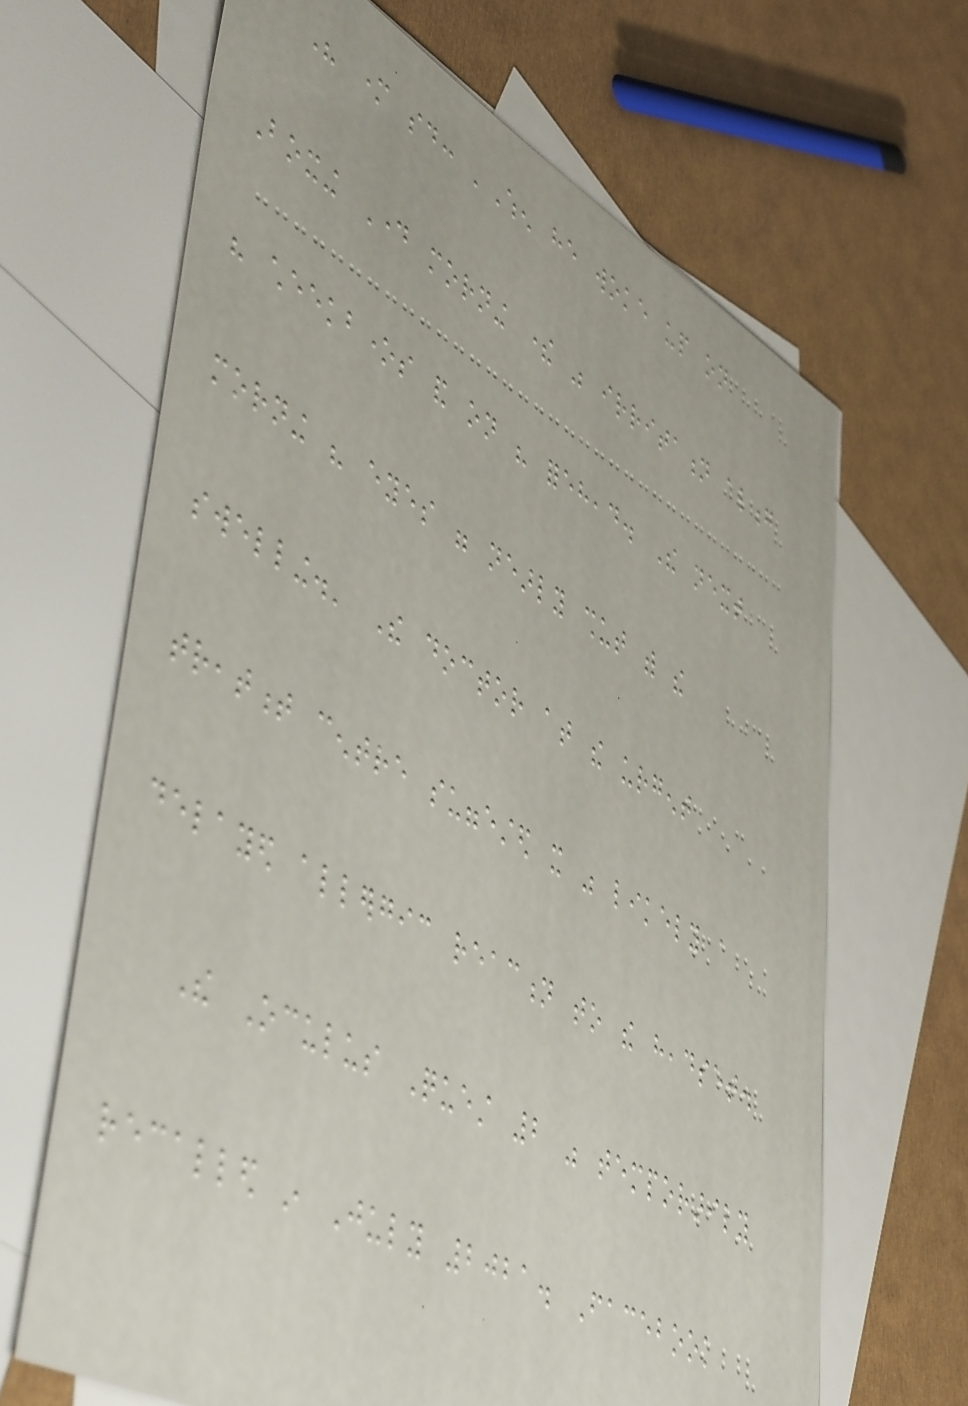His mother said: 'When he woke up on
Boxing Day morning there was irritation along
his cheekbones and on his forehead. The next
morning his eyes were nearly shut with the
swelling.' The doctor at the urgent
treatment centre suggested it was likely a
delayed allergic reaction to the headset.
The Oculus Quest 2 was temporarily
recalled in July 2021. Facebook
